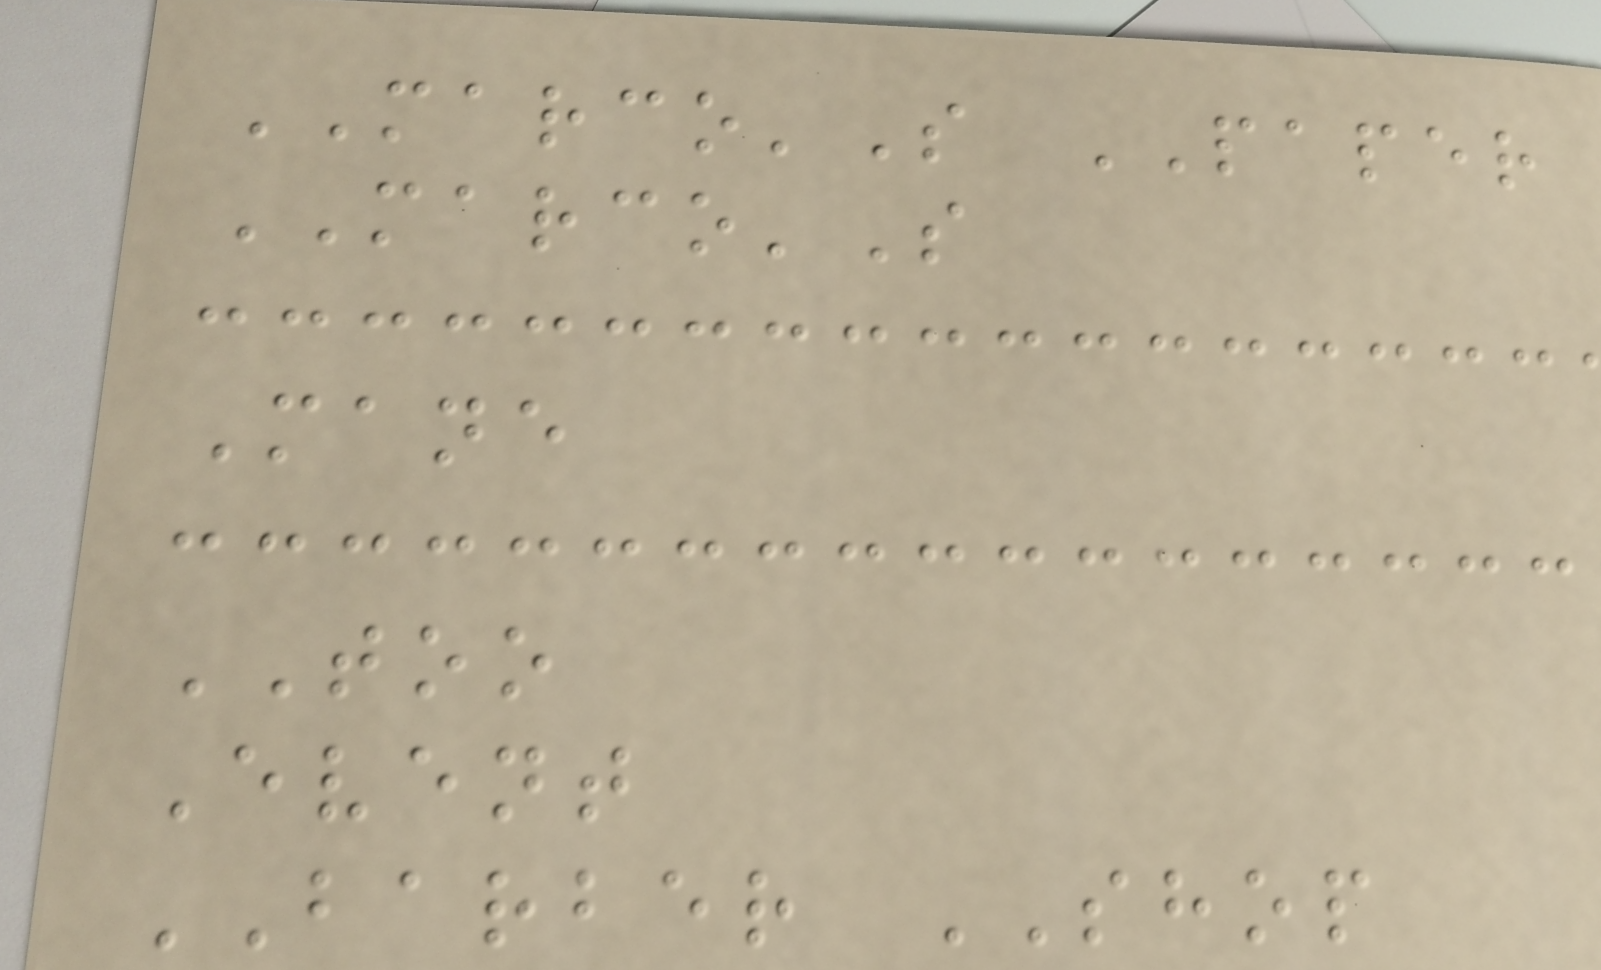MARCO'S PAPER
MARCO'S
Mane
TOO
Event
BARBER SHOP
